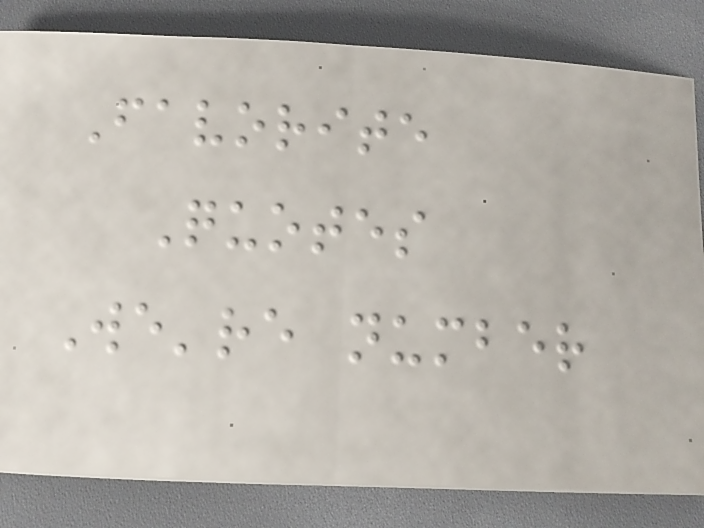Favorite
Quotes
We're number
